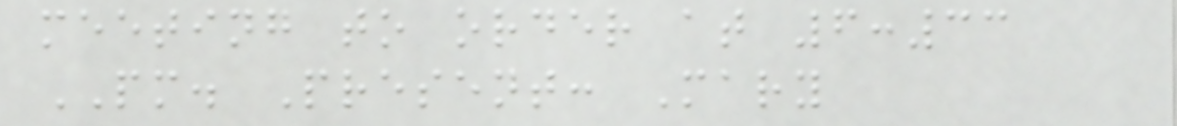meeting to order at 6:33
PM. Present: Mary
